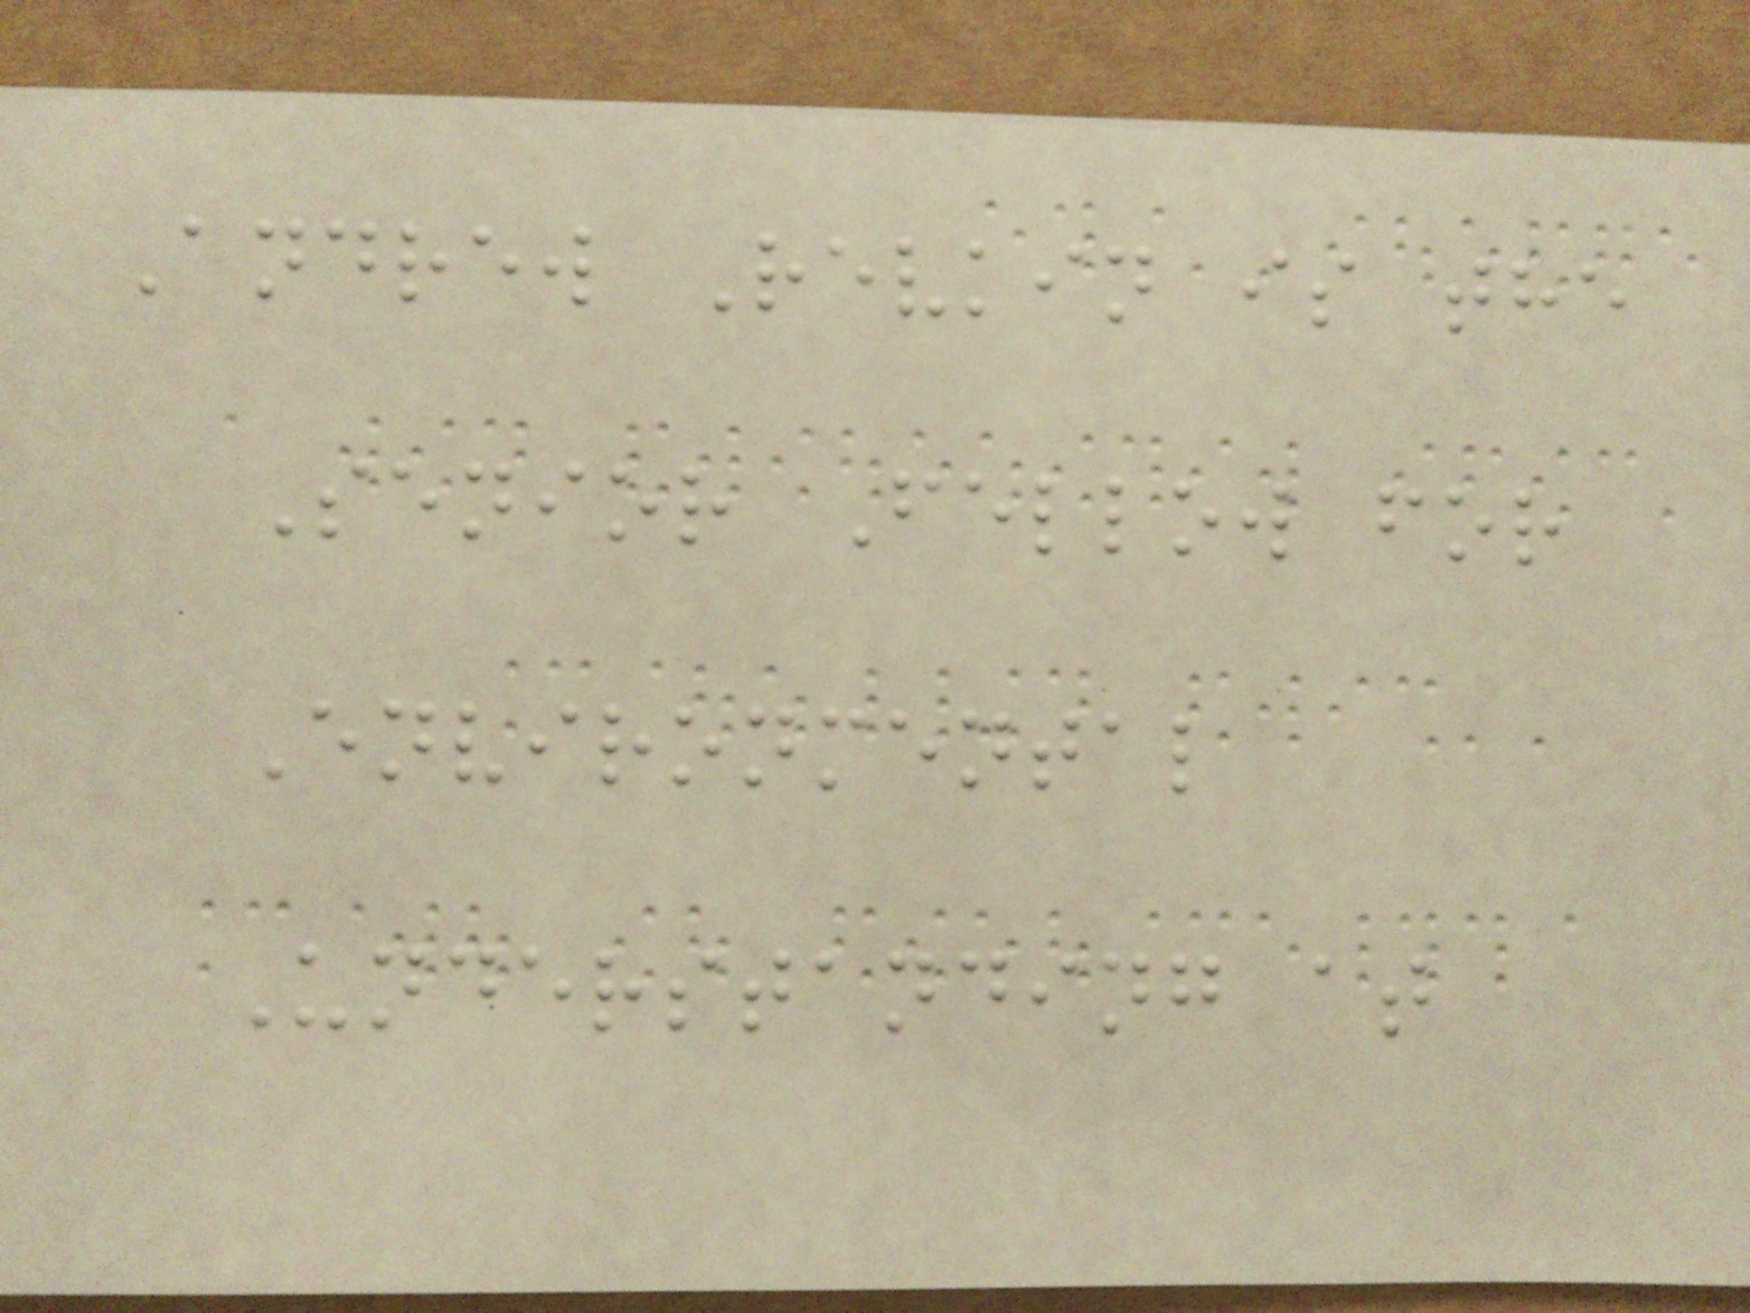Andrew Revkin is the
Senior Fellow for
Environmental
Understanding at
